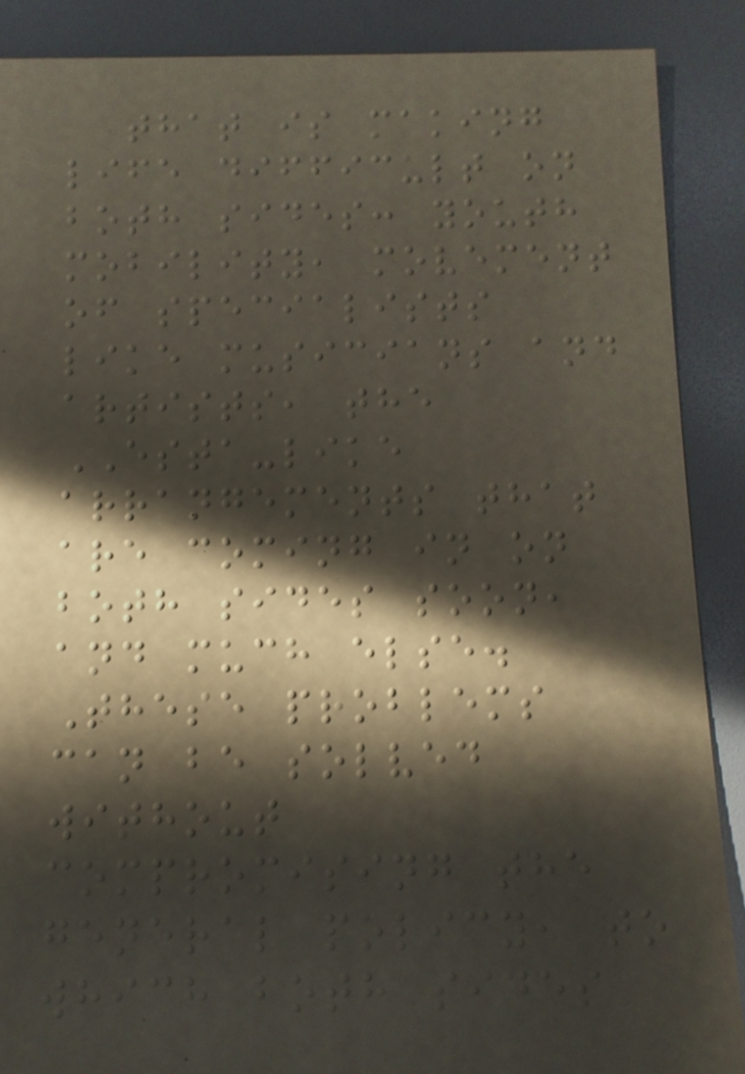that is making
life difficult on
both sides: youth
mobility, movement
of specialists
like musicians and
artists, the
ESTA-like
arrangements that
are coming in on
both sides soon,
and much else.
These problems
can be solved
without
compromising the
general policy, to
which both sides
